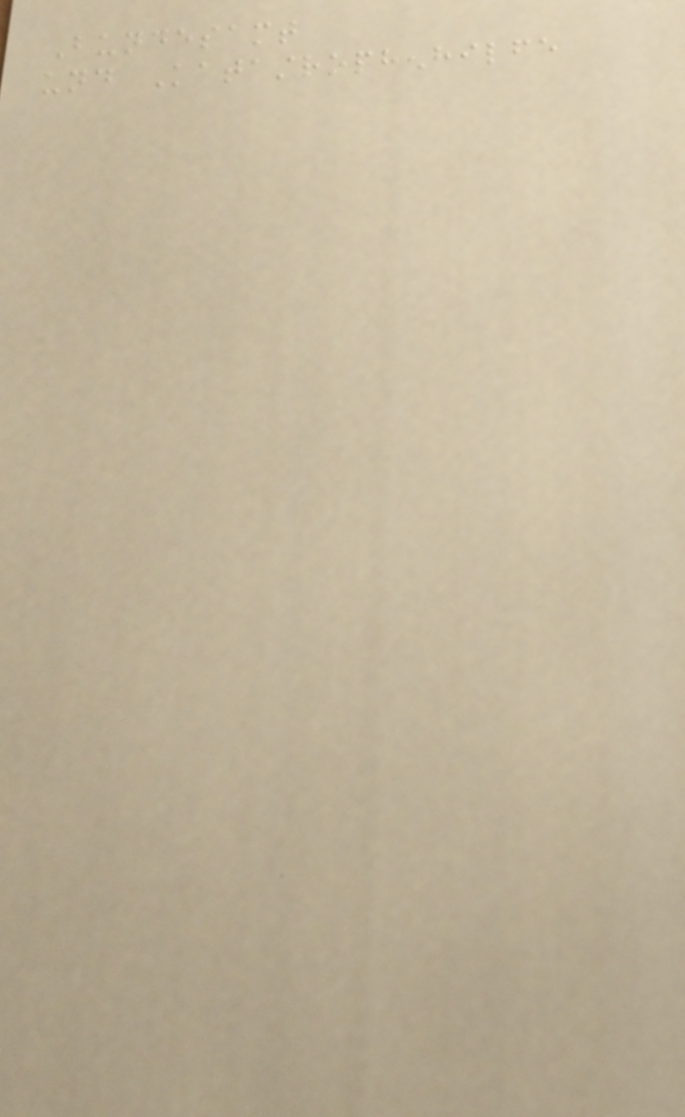Bundesamt
und Katastrophenhilfe
